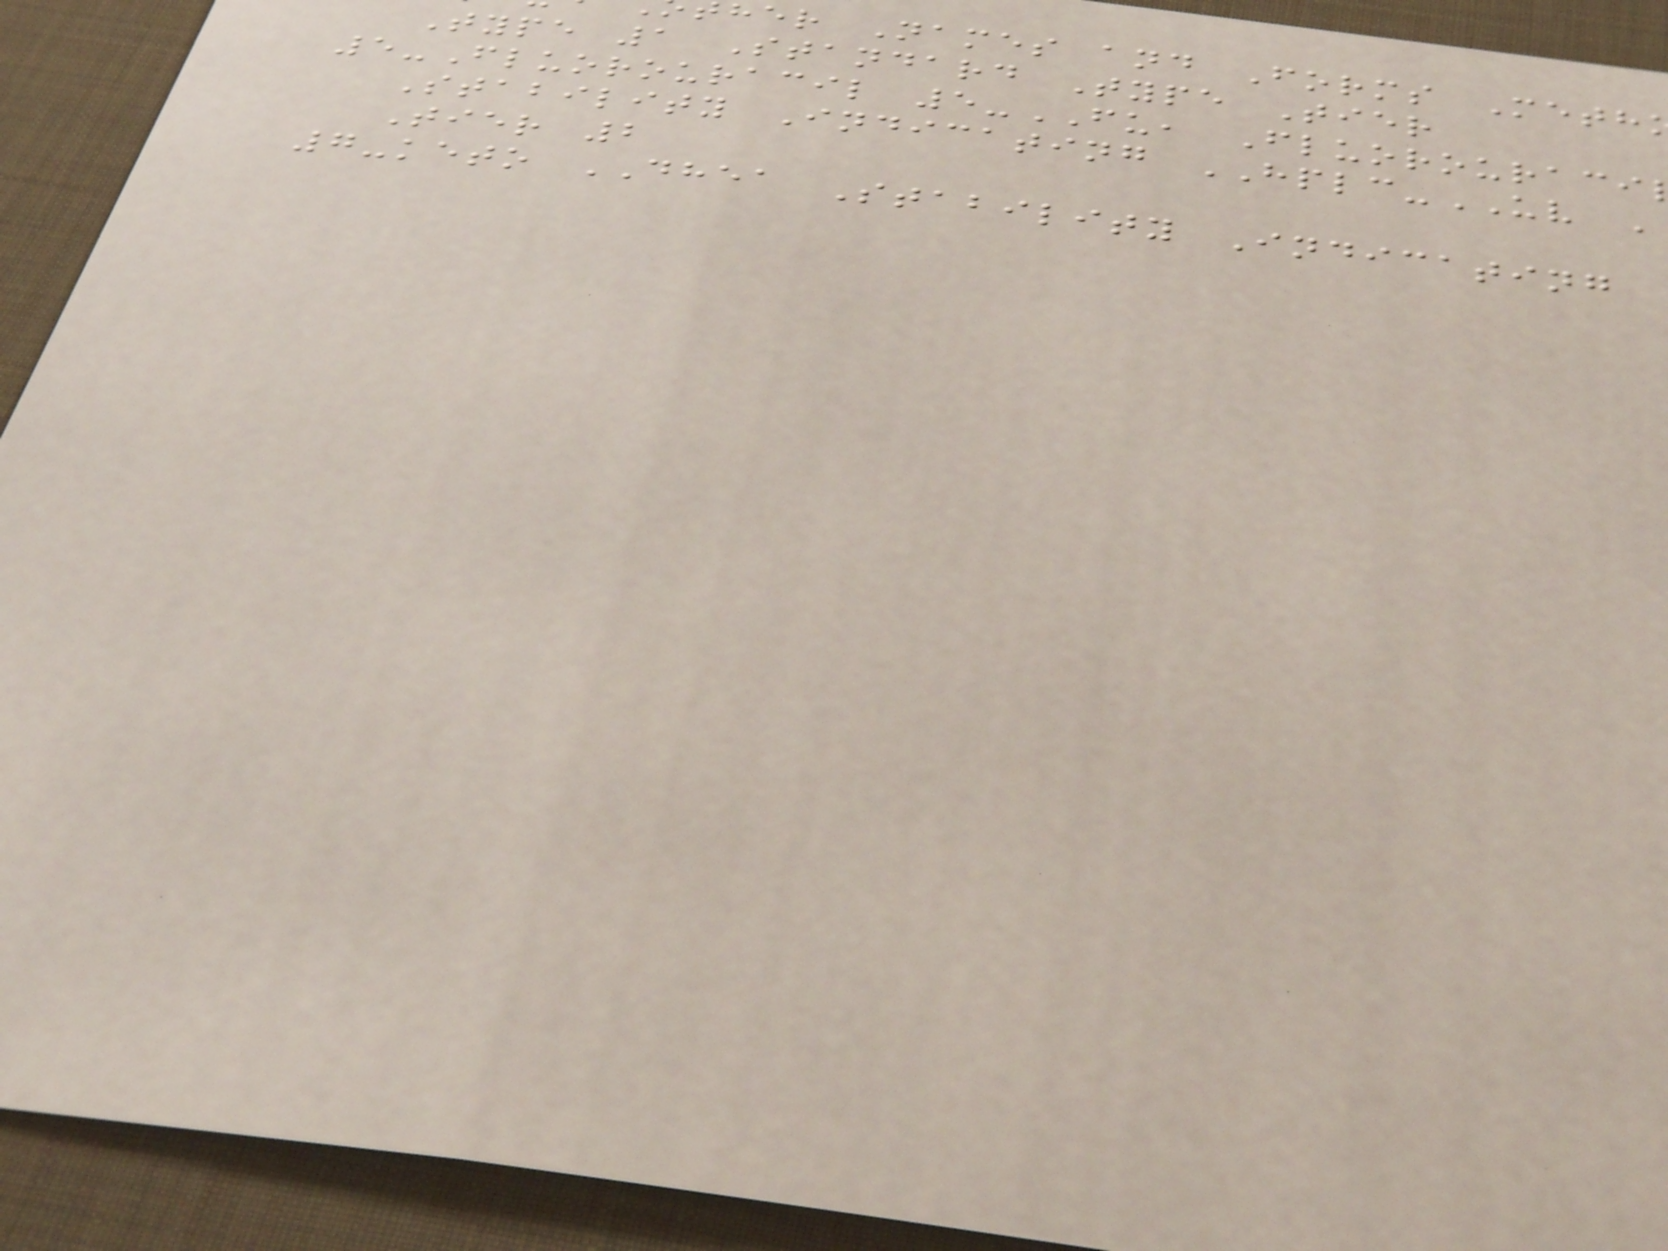her Names and Forms Meth
Type 1 Standard Type Tier
5-Fluorouracil 5-FU, Fluorouraci
Stability Indicating HPLC-UV
Tier 2
7-keto DHEA Stability Indicating
